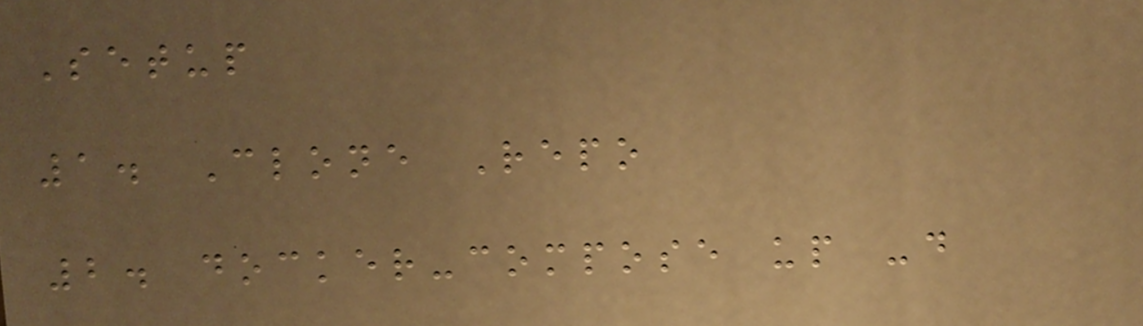Setup
1. Clone Repo
2. docker-compose up -d
